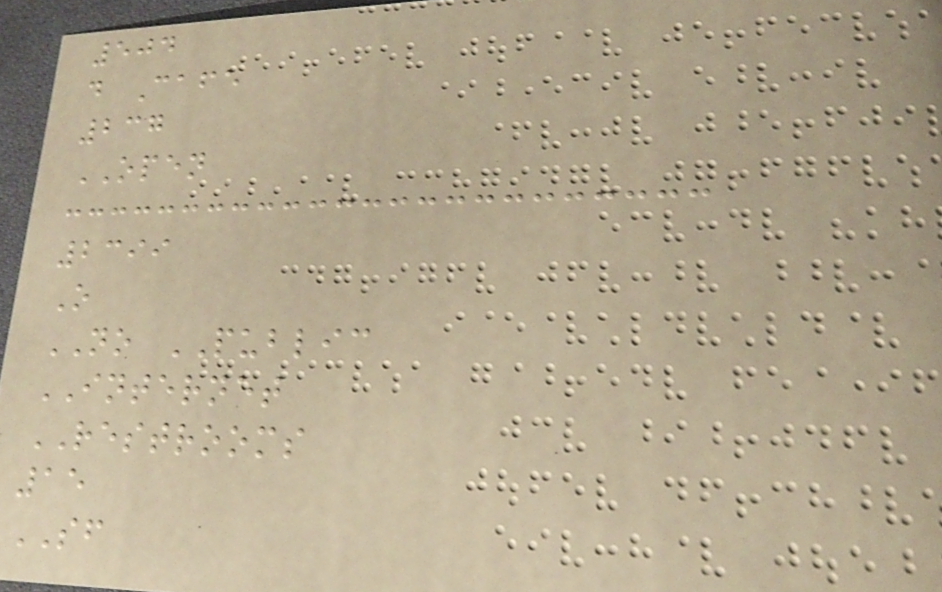504
d Cafe
237
OPEN
2399
O
NO PUBLIC
INTERNET
RESTROOMS
15
SF
